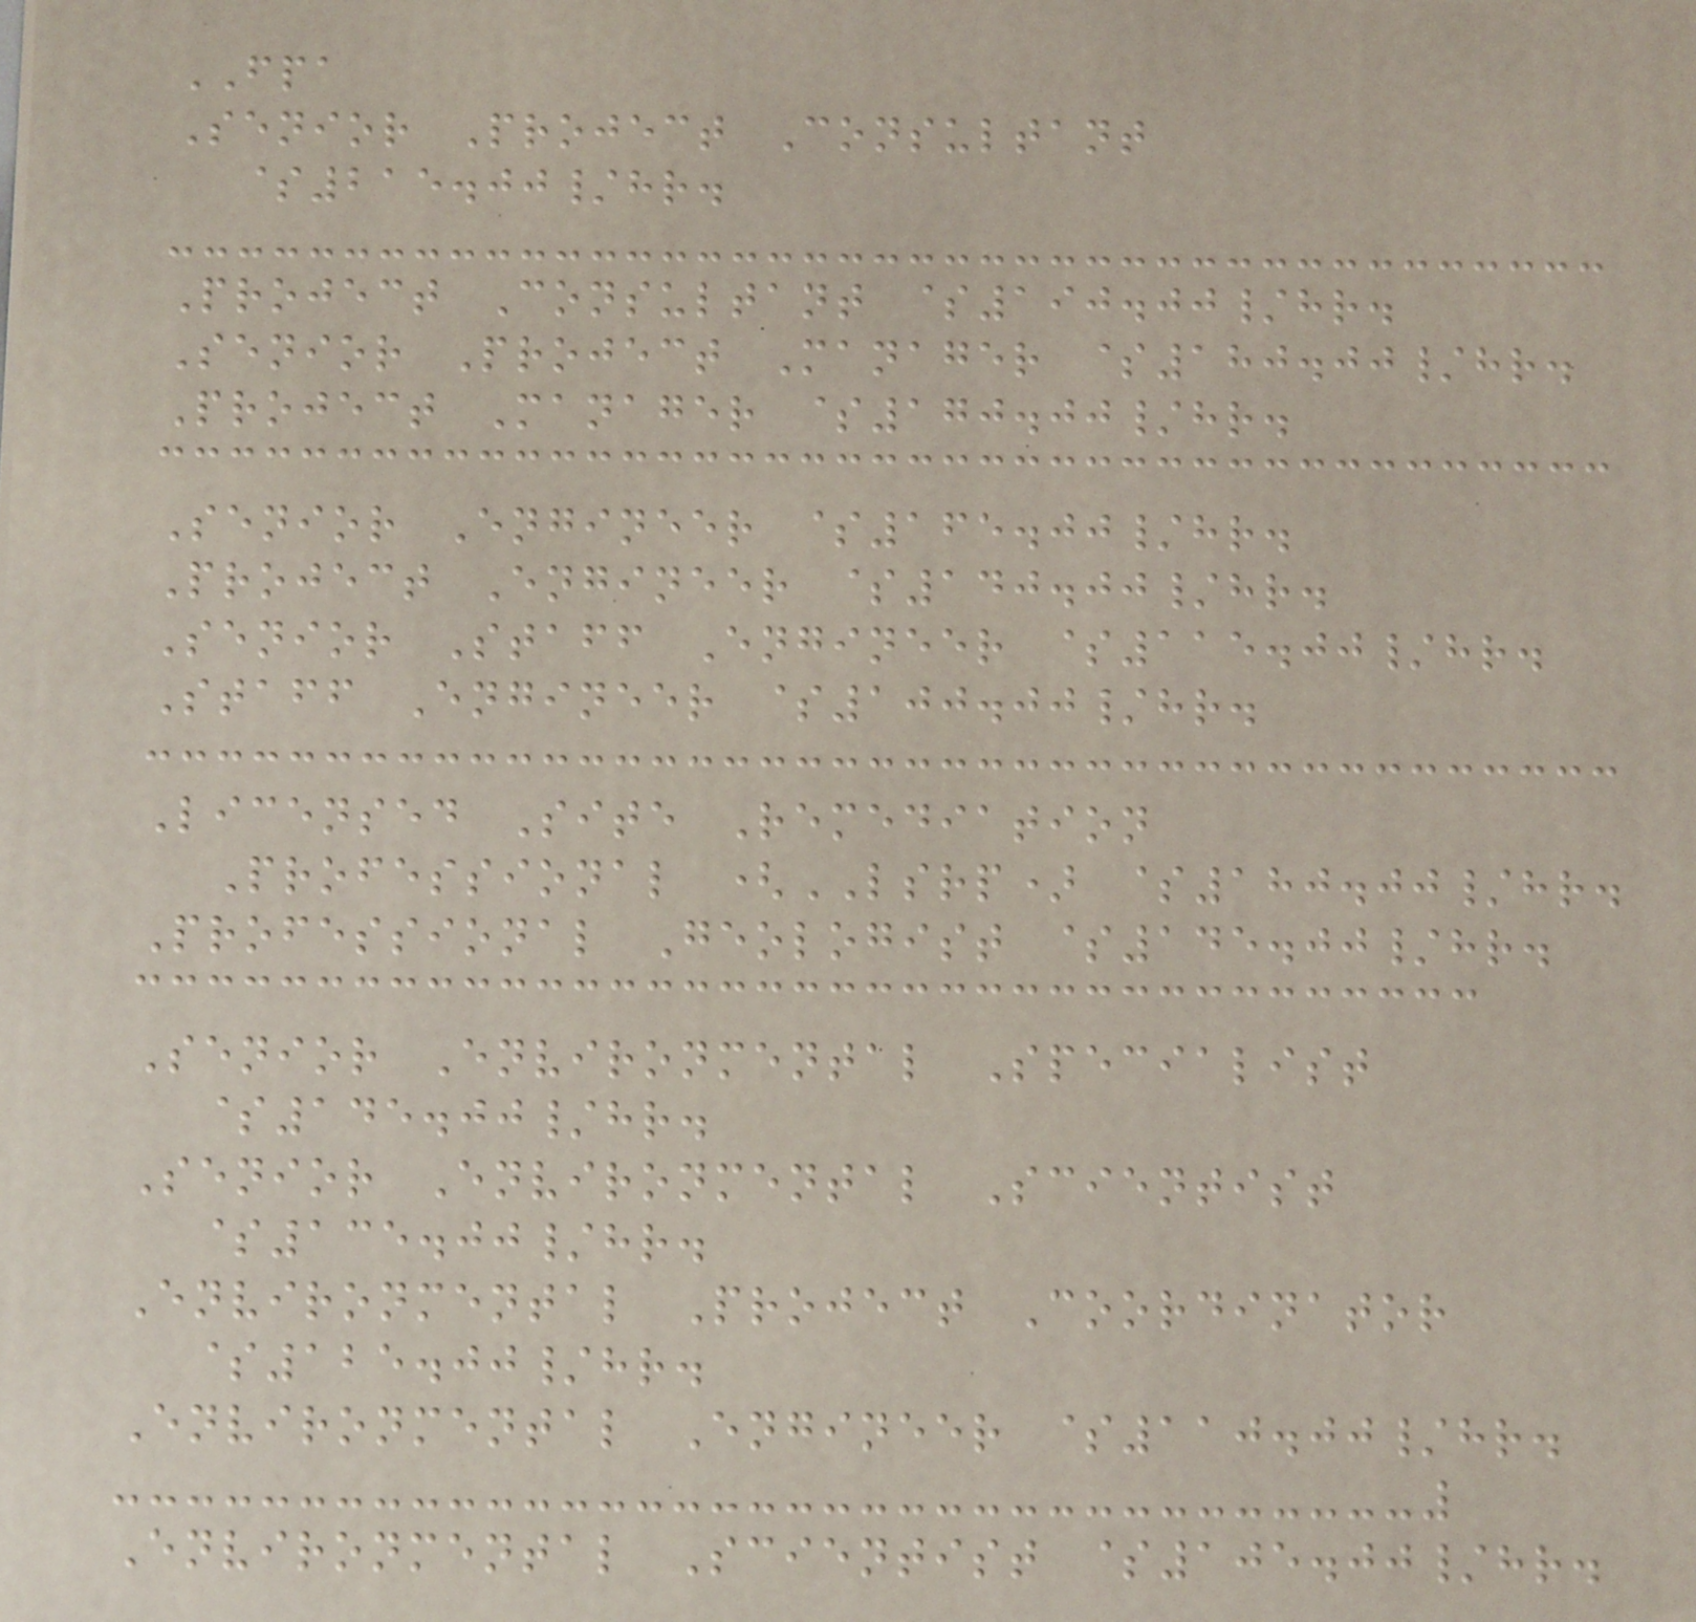FPA
Senior Project Consultant
$215.00/hr.
Project Consultant $190.00/hr.
Senior Project Manager $180.00/hr.
Project Manager $170.00/hr.
Senior Engineer $165.00/hr.
Project Engineer $140.00/hr.
Senior Staff Engineer $115.00/hr.
Staff Engineer $100.00/hr.
Licensed Site Remediation
Professional (LSRP) $180.00/hr.
Professional Geologist $145.00/hr.
Senior Environmental Specialist
$145.00/hr.
Senior Environmental Scientist
$135.00/hr.
Environmental Project Coordinator
$125.00/hr.
Environmental Engineer $110.00/hr.
Environmental Scientist $105.00/hr.
